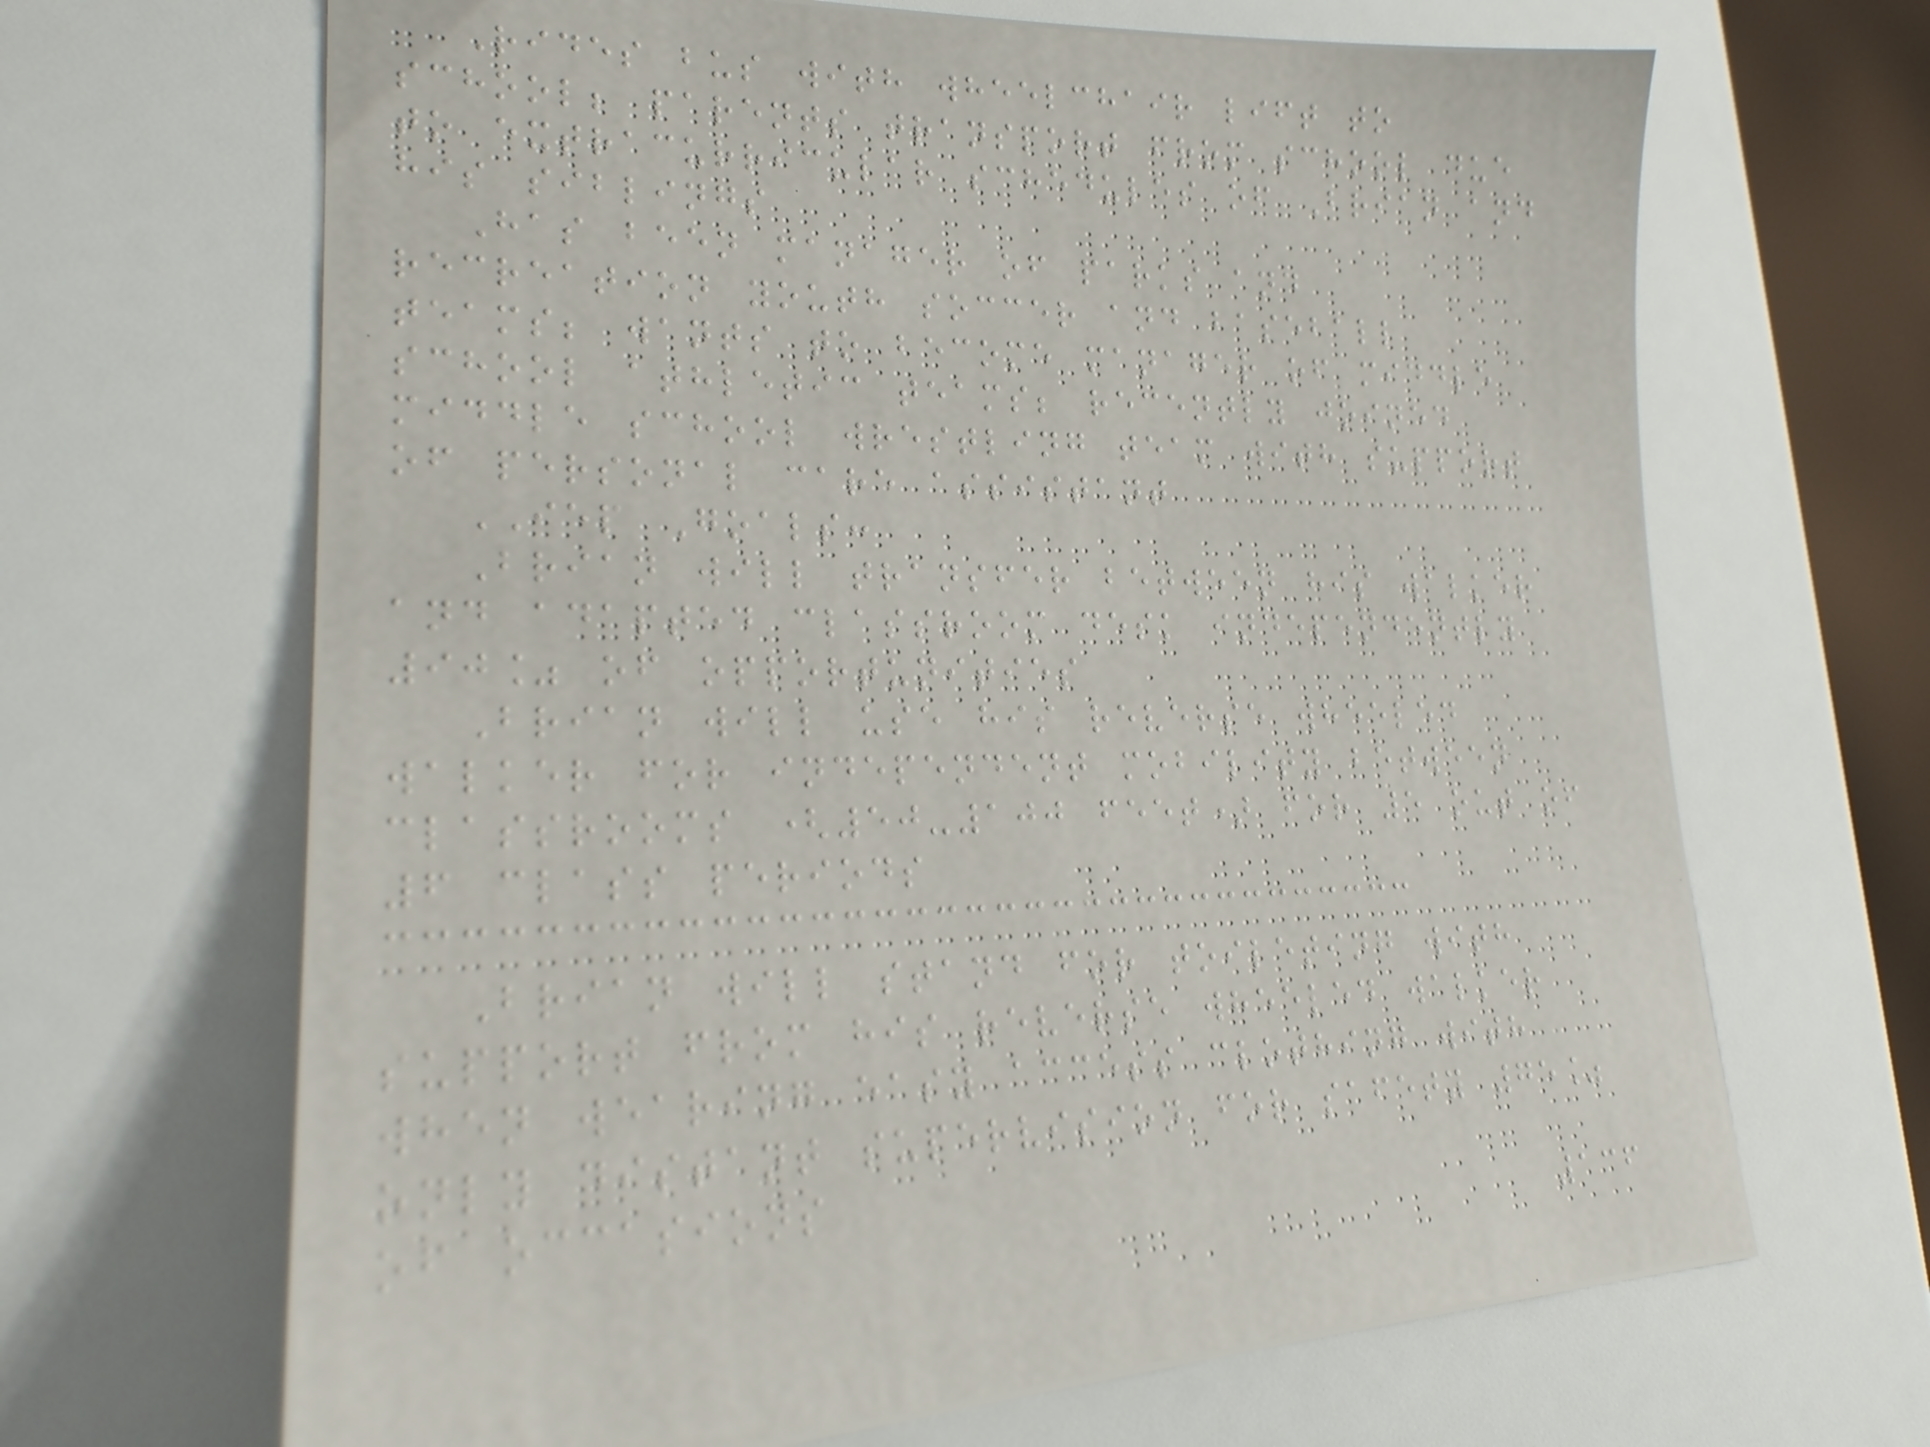Rides bus with wheelchair lift to
school; parents transport from school due
to extracurricular schedules of Brian and
his siblings
Has been manager of parks and
recreation youth soccer and baseball
teams; wants to become manager of middle
school athletic teams; recently joined
middle school wrestling team with support
of personal care assistant
IEP Goals:
Brian will transfer between his walker
and adapted classroom desk independently
90% of opportunities
Brian will use his reverse wheeled
walker for independent mobility between
classrooms (50-100 feet) for 5 out of
6 class periods
Brian will stand for toileting with
support from his reverse wheeled walker
when wearing easy access clothing with
only distant supervision for safety 75%
of occasions
136
